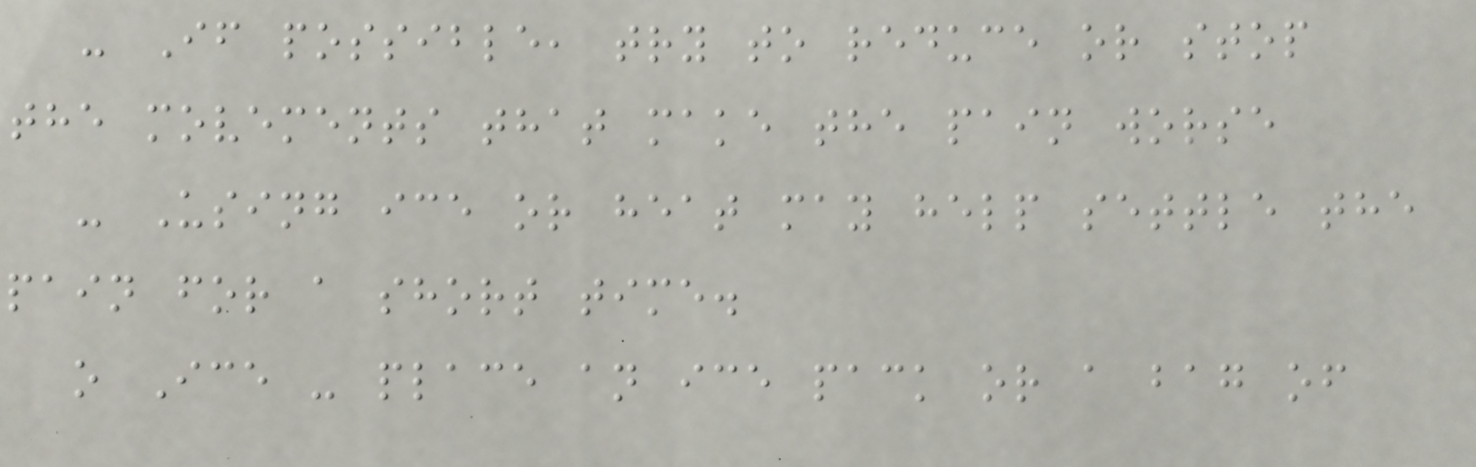- If possible, try to reduce or stop
the movements that make the pain worse
- Using ice or heat may help settle the
pain for a short time.
o Ice - place an ice pack or a bag of
